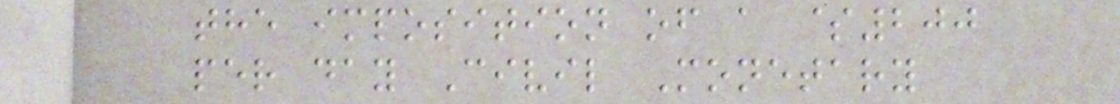the imposition of a $200
per day Civil Monetary
